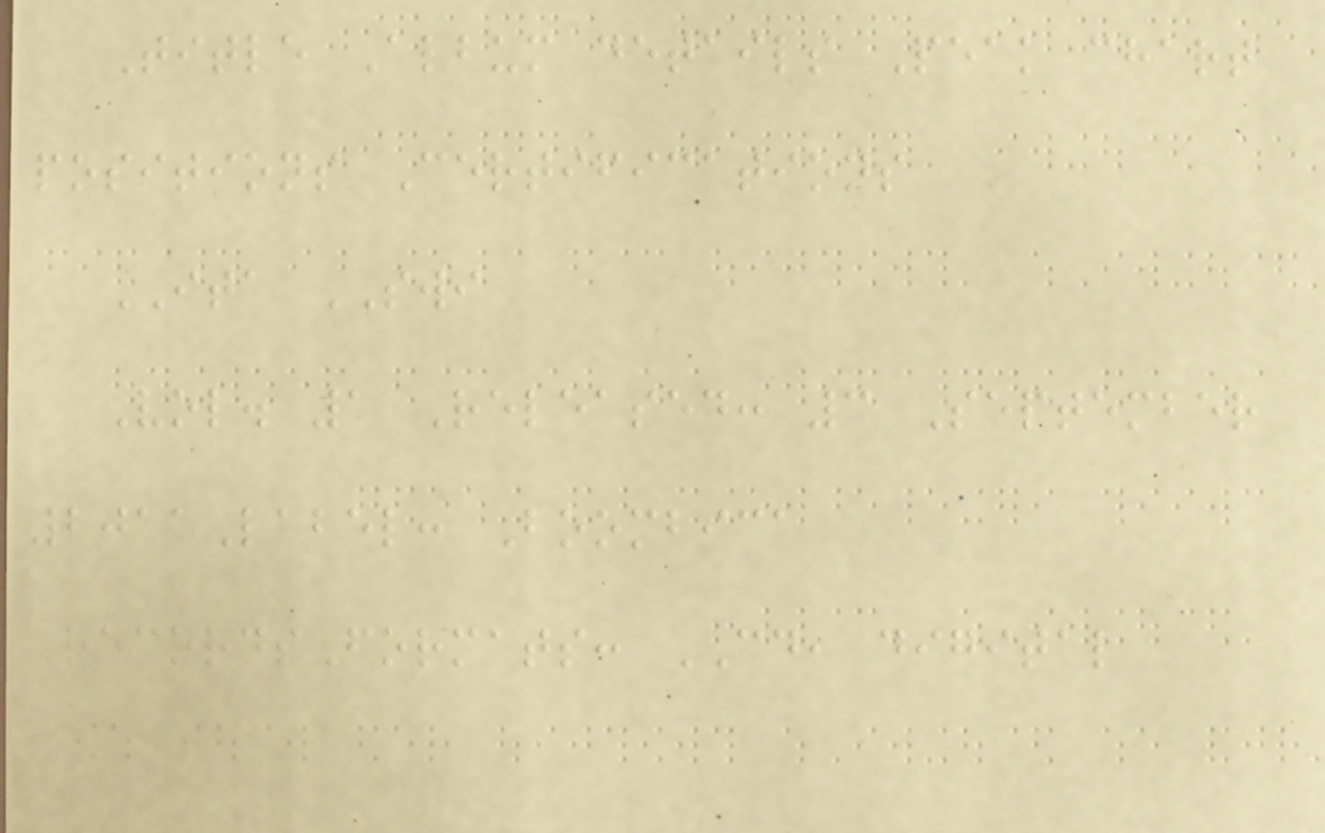Title Album details Peak chart
positions Certifications
ITA SWI
Vol. 1 Released: 3 September
2011Label: Boombica
RecordsFormats: CD, digital
